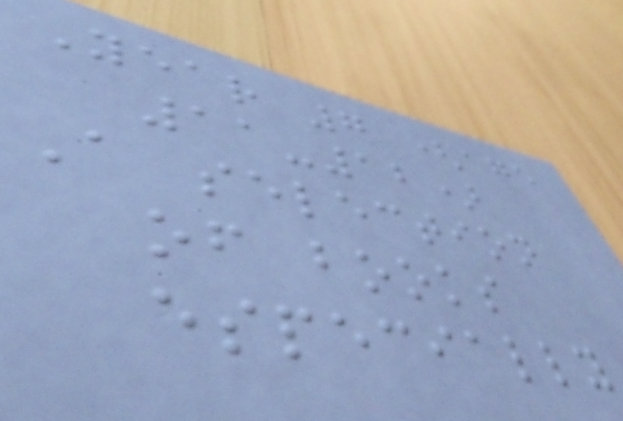Year 7 (age
11-12)
A selection
of books
especially
